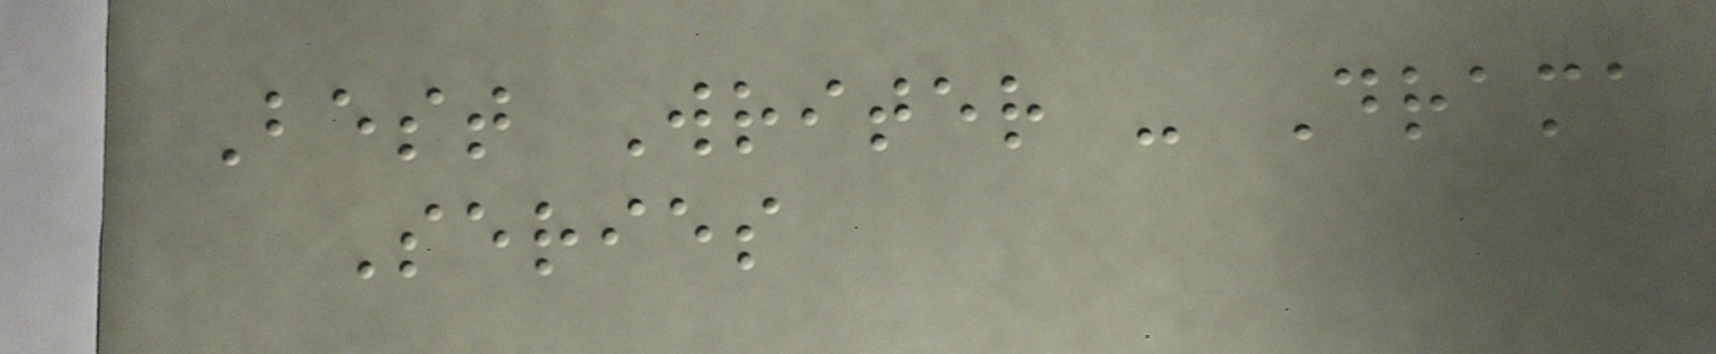Best Writer - Drama
Series
